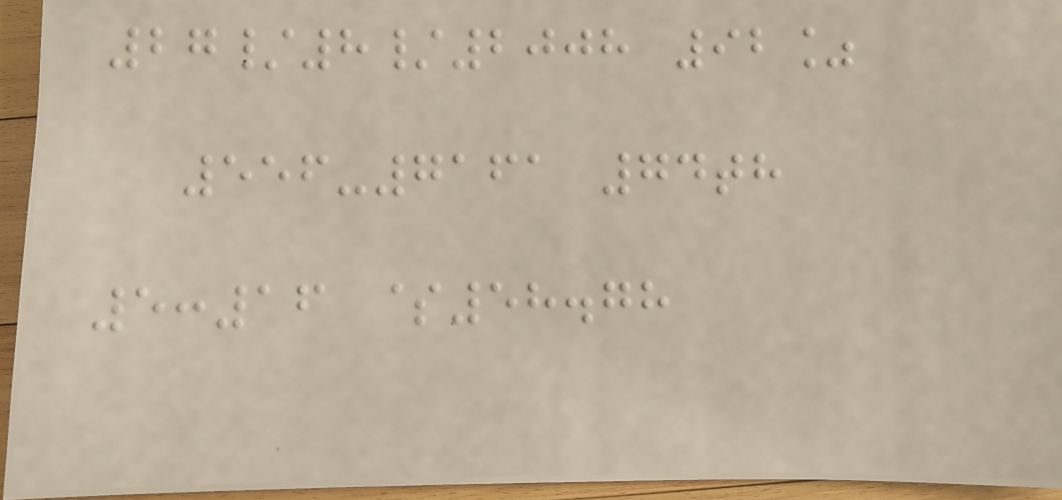27/8/2008 92%
556-7161 74th
5:16 $58.78
